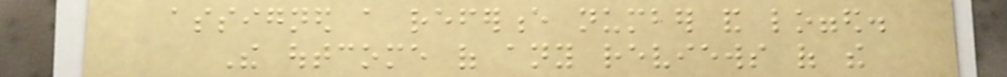assigned a reference number and logged.
The outcome of any reviews of the
